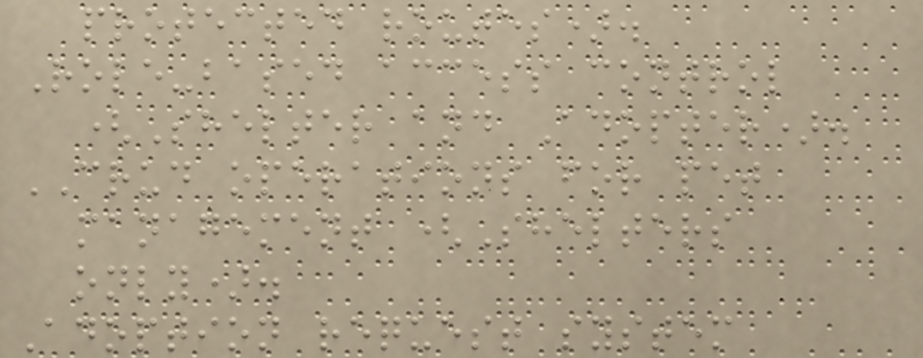protected routes).
Role-based access control
(Shelter and Adopter).
CRUD operations for pet
management (Shelters
only).
Adoption request system
